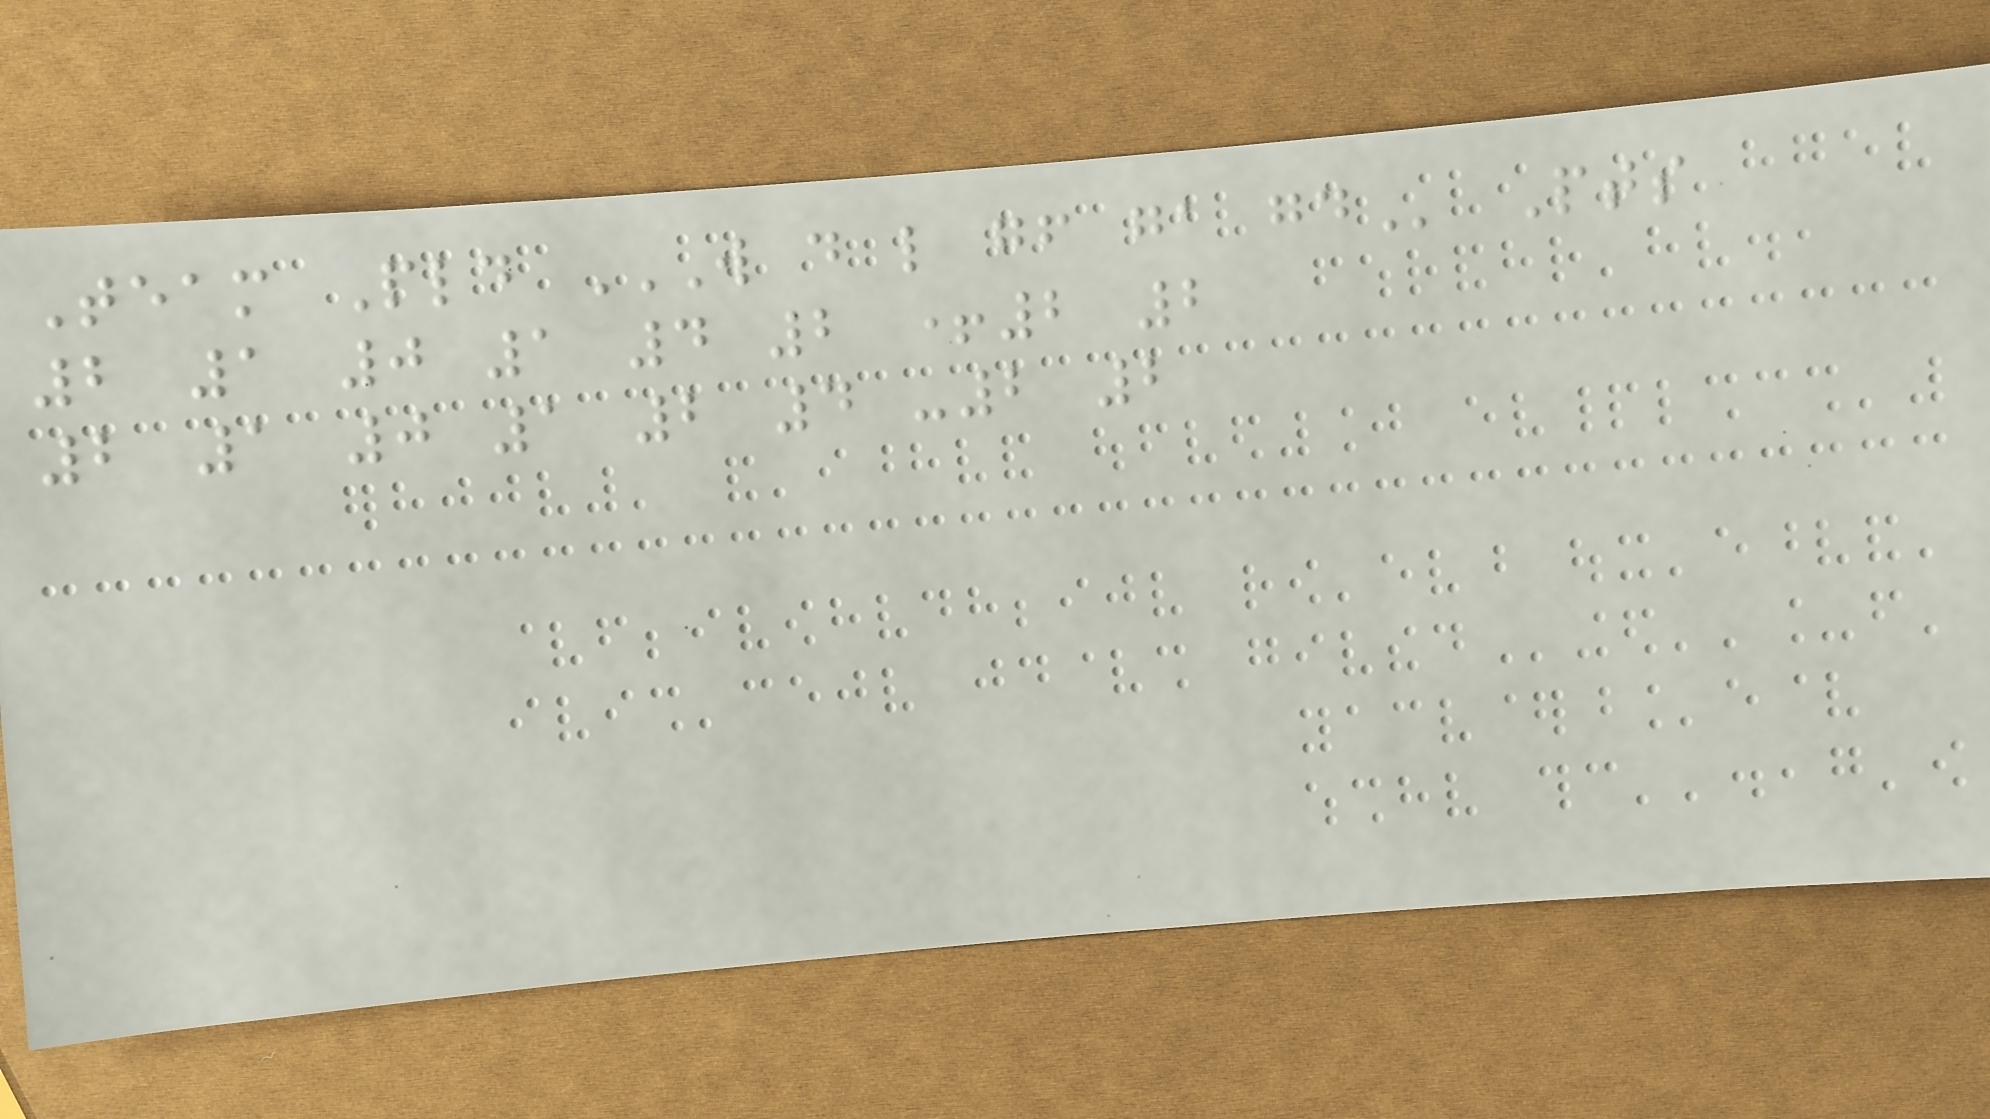Team Pld W D L GF GA GD Pts
2 1 0 1 4 2 +2 2
2 1 0 1 2 4 -2 2
